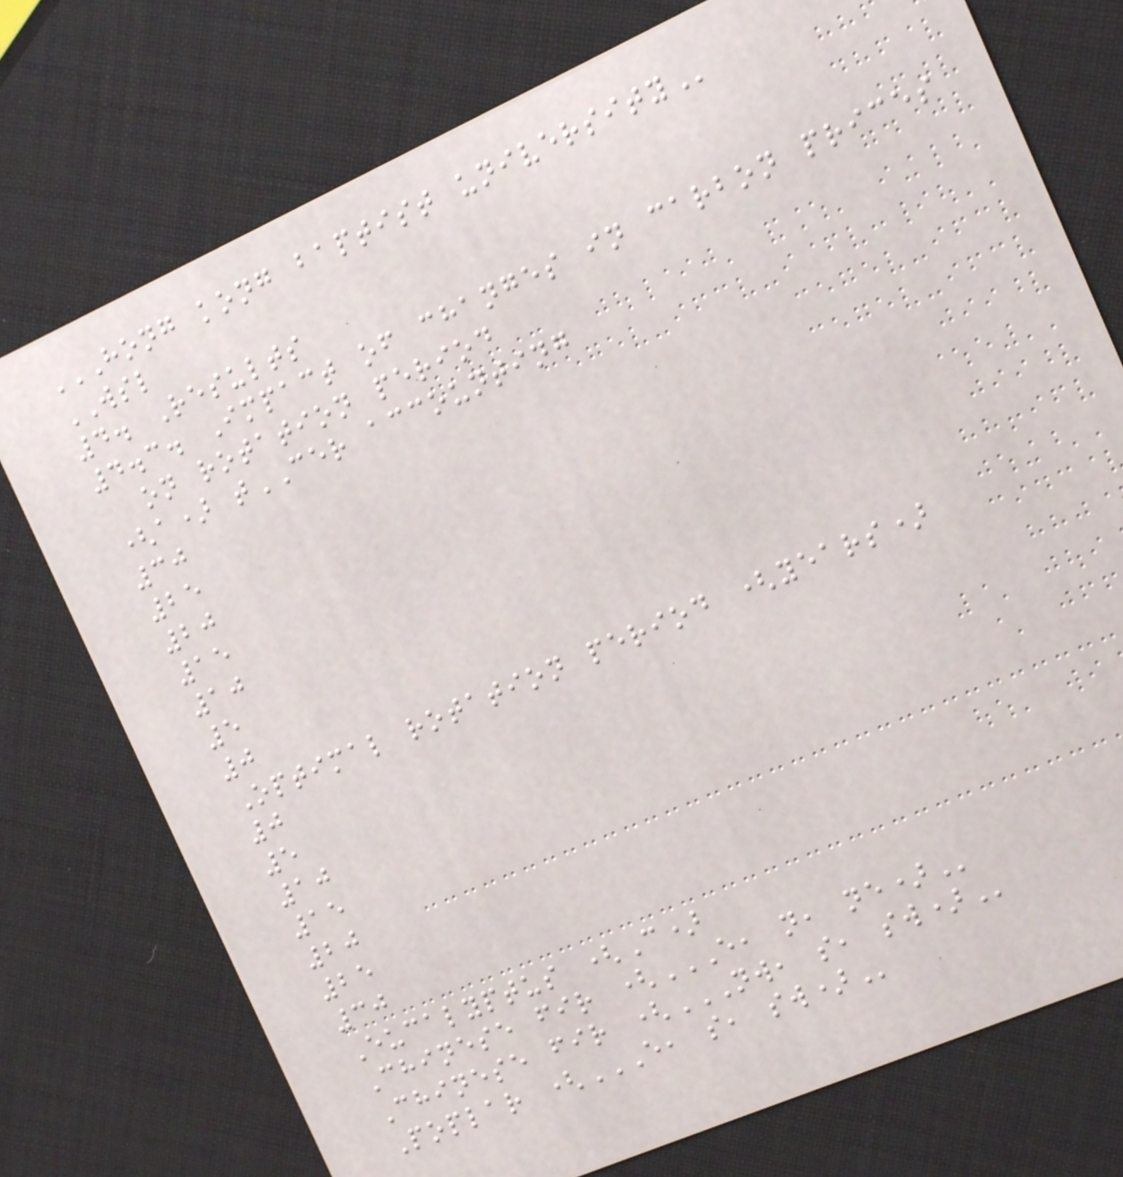HONG KONG BAPTIST UNIVERSITY
WSL
4. Results
4.3. Impact of changes in carbon prices
on rotation period
(a) tCER accounting
30
25
20
15
10
5
0
Optimal rotation period (years)
0
5
10
15
20
25
30
Eucalyptus (C)
Chinese fir (E, N, NE)
Chinese fir (NW, S, SW)
Poplar (E, S, SW)
